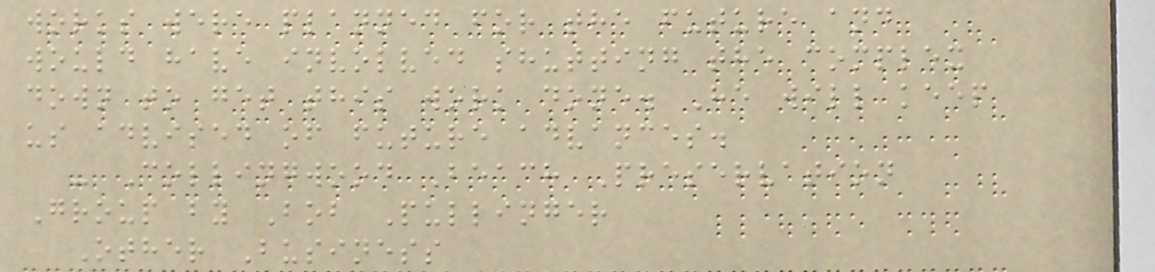works were planned for the future and
would have involved shutting the complex
down to get this work done. He will keep
us advised of future advances.
- Collingwood Beach Preservation
Group by Bob Pullinger
Other Business
